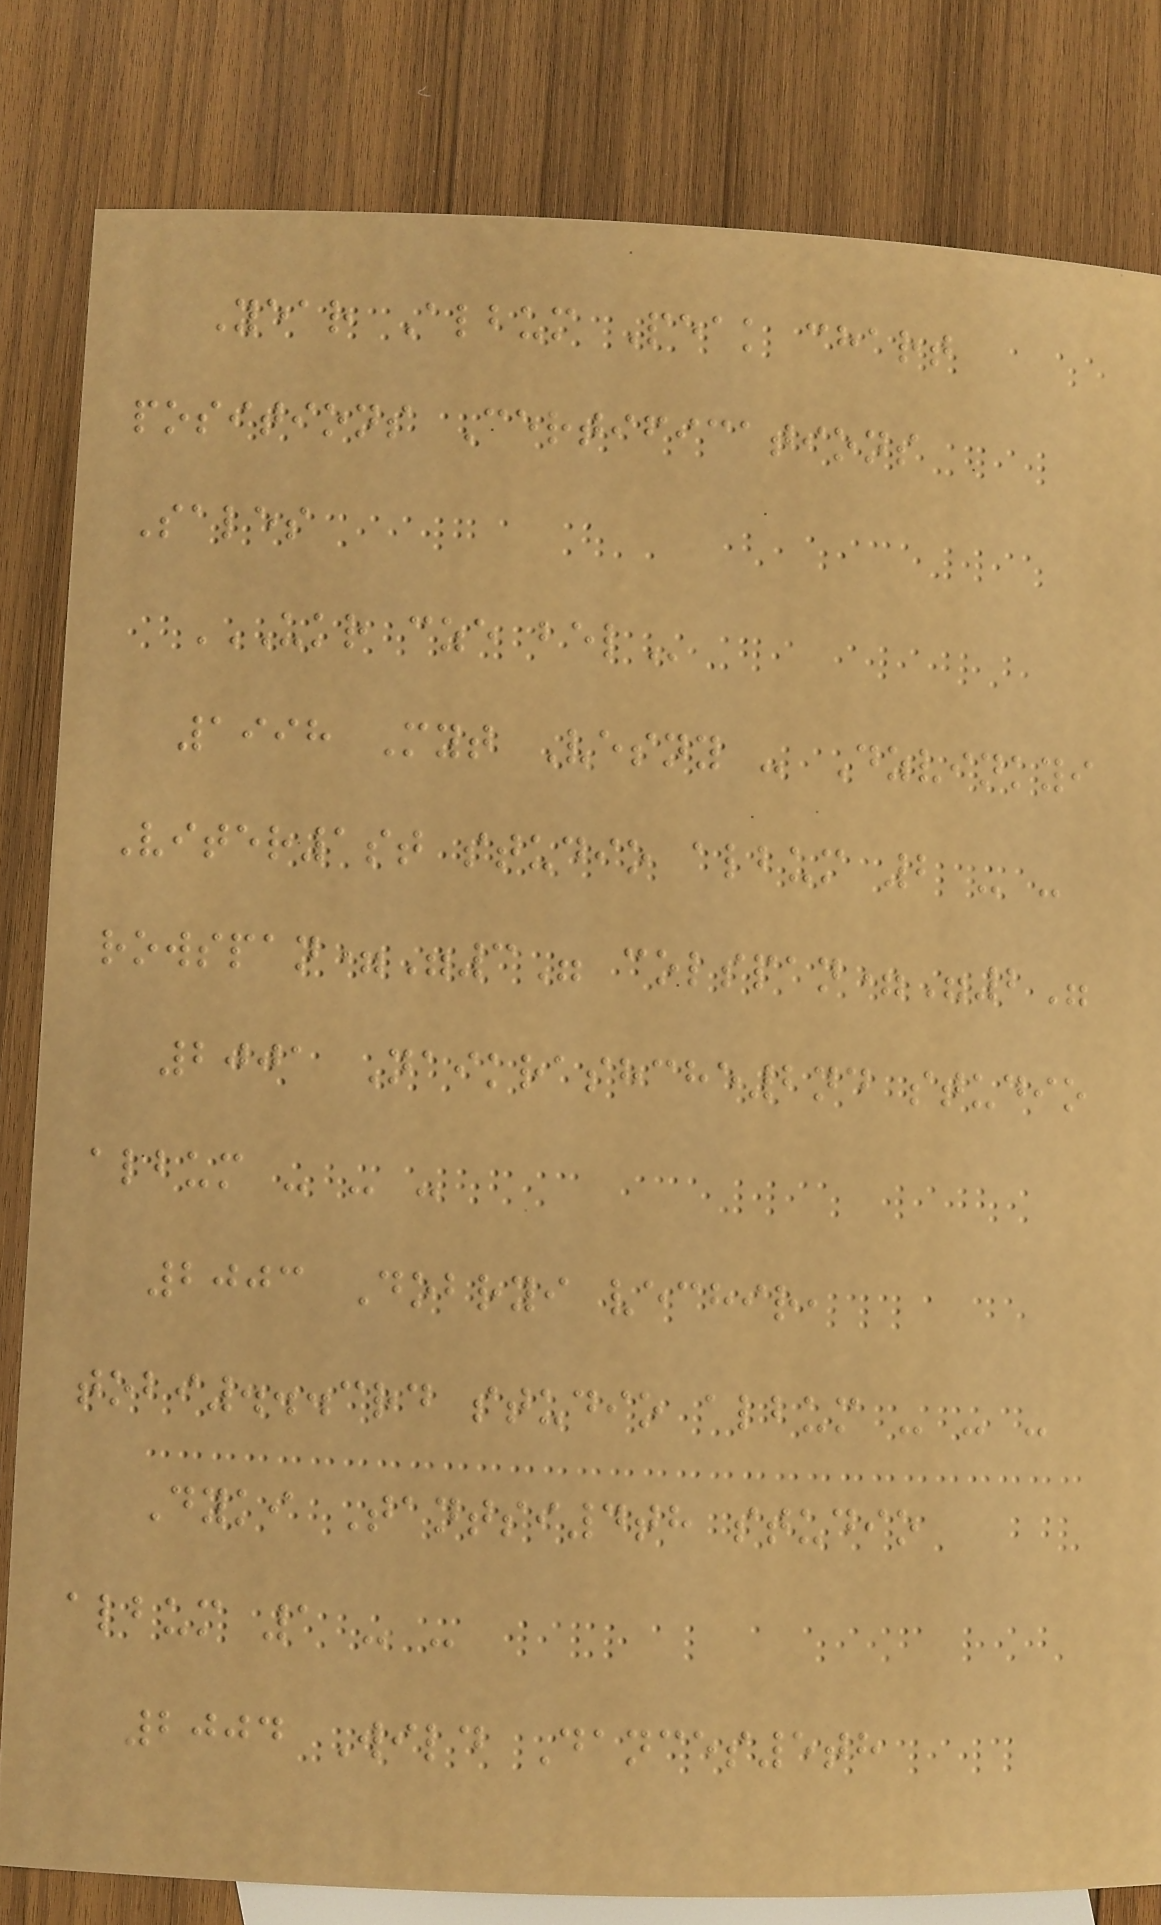Year Album Peak chart
positions Certifications
Sales
UKR CZE BEL
1998 Myt Vesny - Dzvinkyi
Viter1st studio album 2 - -
rowspan="3" colspan="2"
2001 Naikrashche2nd studio
album - - -
2003 Dobryi vechir,
tobi...3rd studio album - - -
Dyki Tantsi4th studio
album 1 - -
2004 Wild Dances5th
